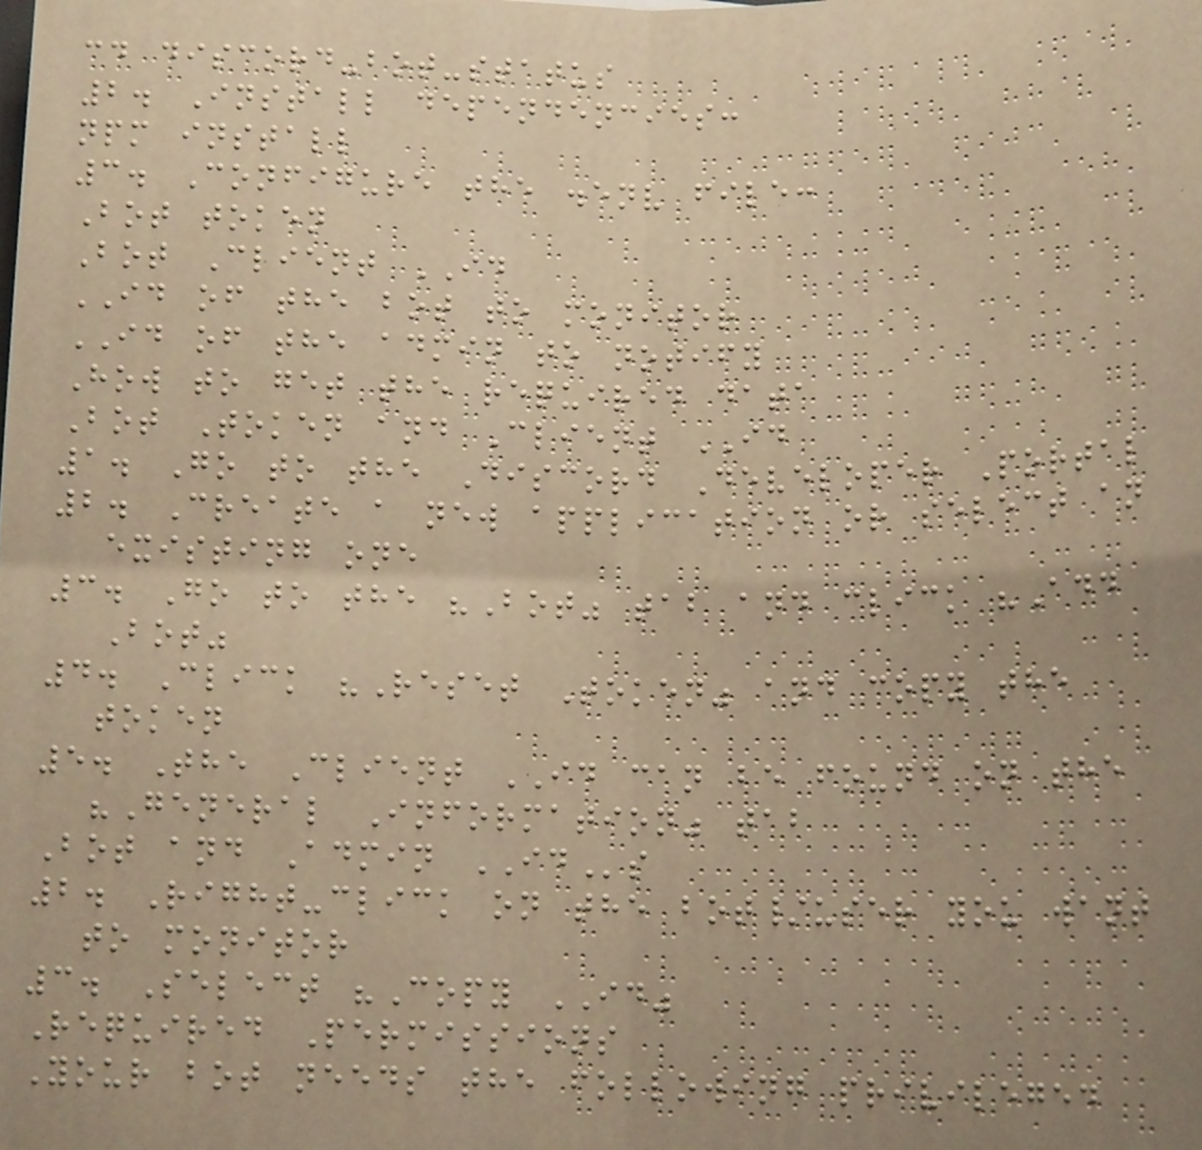cd discord-bot-status
2. Install dependencies:
npm install
3. Configure the .env file:
Bot token
Bot Client ID
ID of the bot to monitor
ID of the admin to notify
How to get the required data
Bot Token and Client ID
1. Go to the Discord Developer Portal
2. Create a new application or select an
existing one
3. Go to the "Bot" tab and click "Add
Bot"
4. Click "Reset Token" and copy the
token
5. The Client ID can be found on the
"General Information" tab
Bot and Admin IDs
2. Right-click on the bot/user you want
to monitor
3. Select "Copy ID"
Required Permissions
Your bot needs the following privileged
